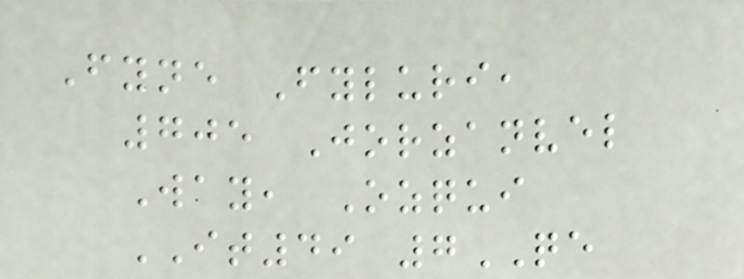Fyne Fyluri,
705 Jorzanvel
Way, Ozqui
IT49 7QE
